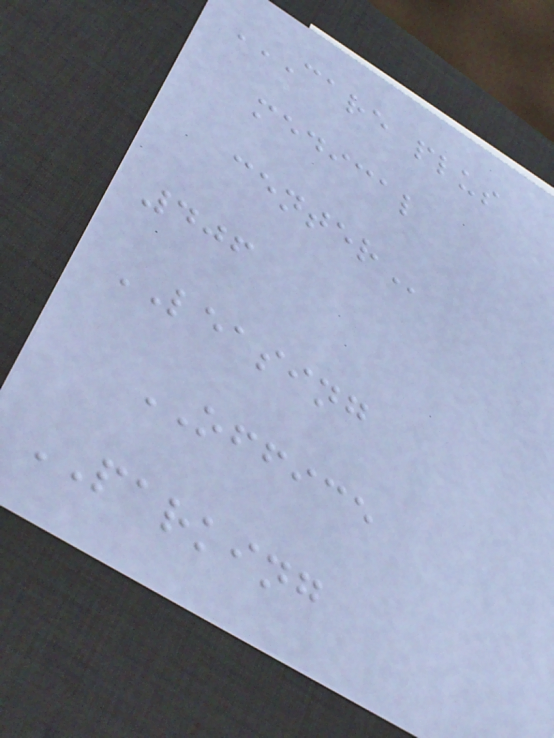CARE PLUS
MEDICAL
CENTER
406
LEASING
OFFICE
PARKING
